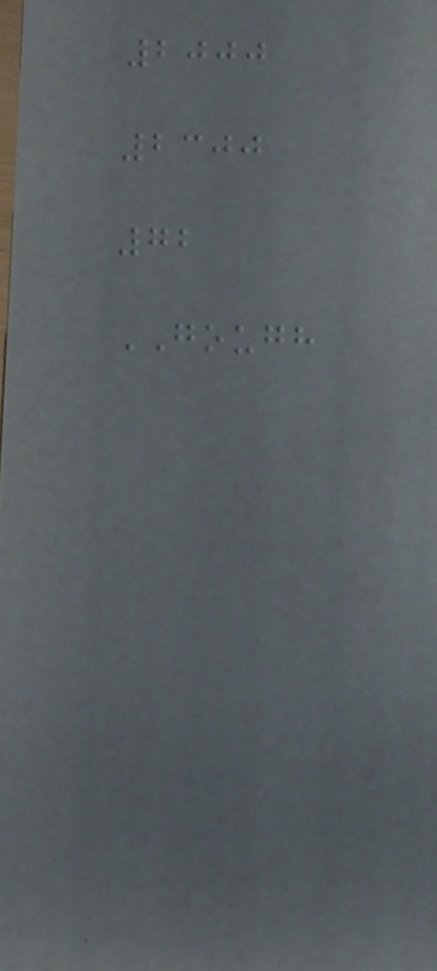2000
2300
72
GOUGH
